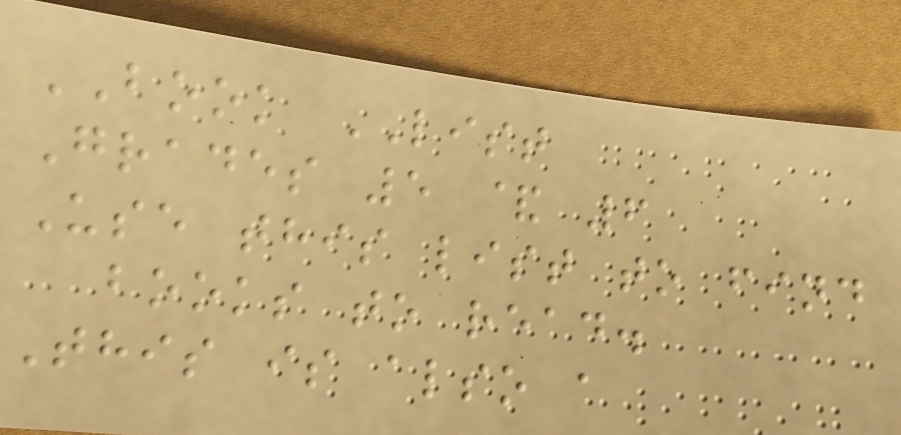BOOK LIST
Grades 5 & 6
Use this list to find
books to read.
This is also a
